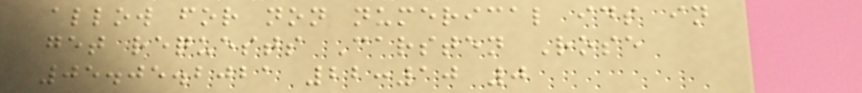allow for non numerical ids in
get requests Carsten Rose
05.05.2021 22:10 0
